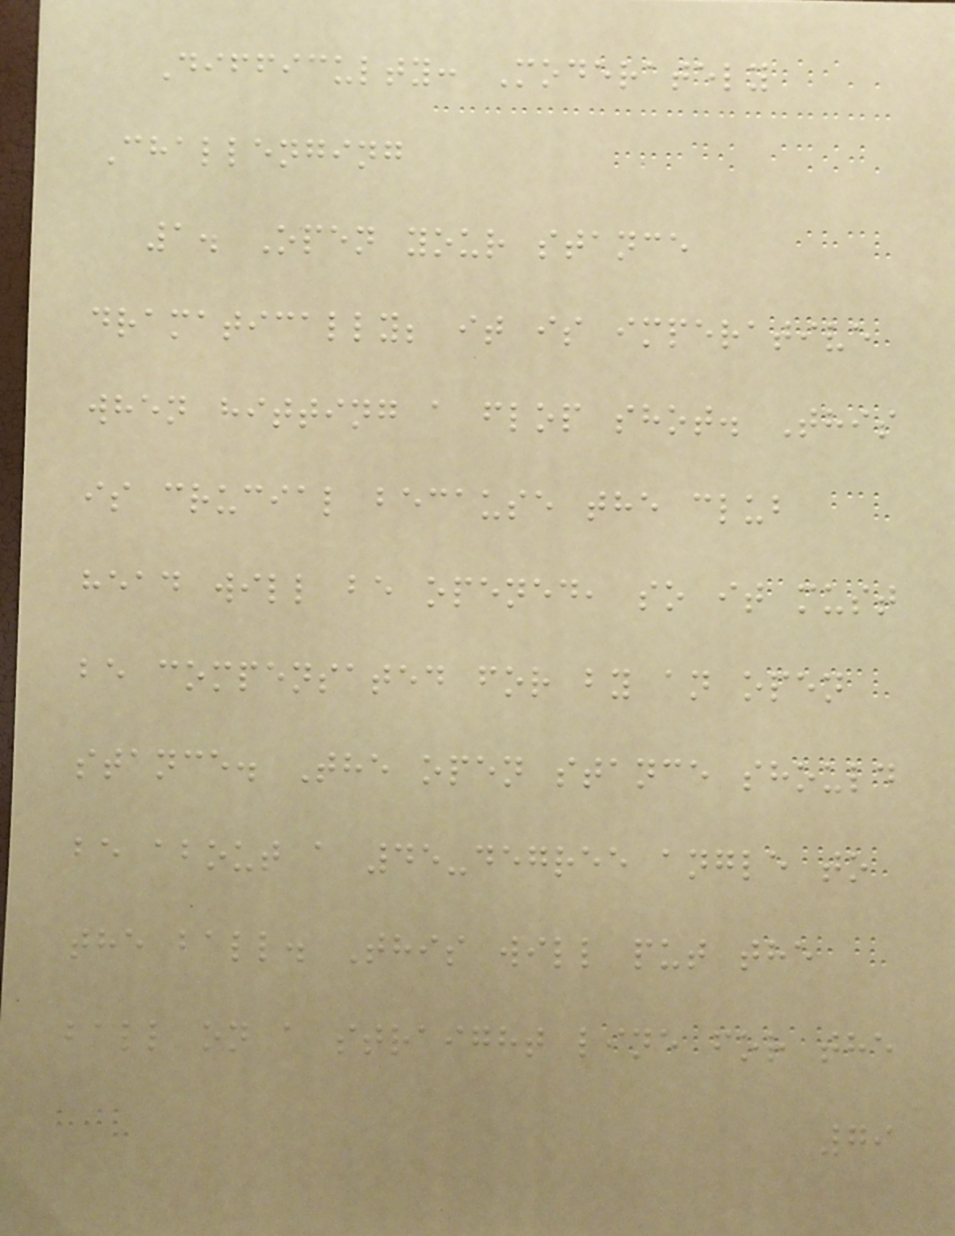Difficulty: Moderately
Challenging
1. Open your stance
dramatically; it is imperative
when hitting a flop shot. This
is crucial because the club
head will be opened, so it must
be compensated for by an open
stance. The open stance should
be about a 45-degree angle to
the ball. This will put the
ball on a straight line for the
79
